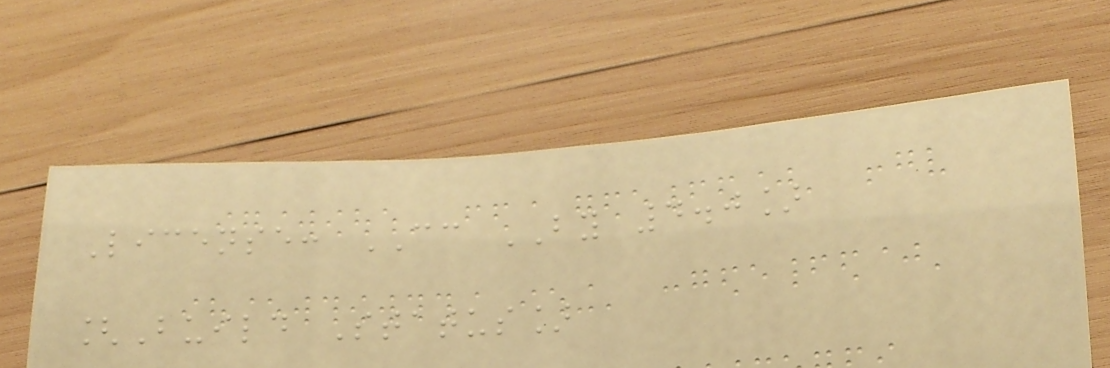License: CC BY 4.0]
[Build Status]
